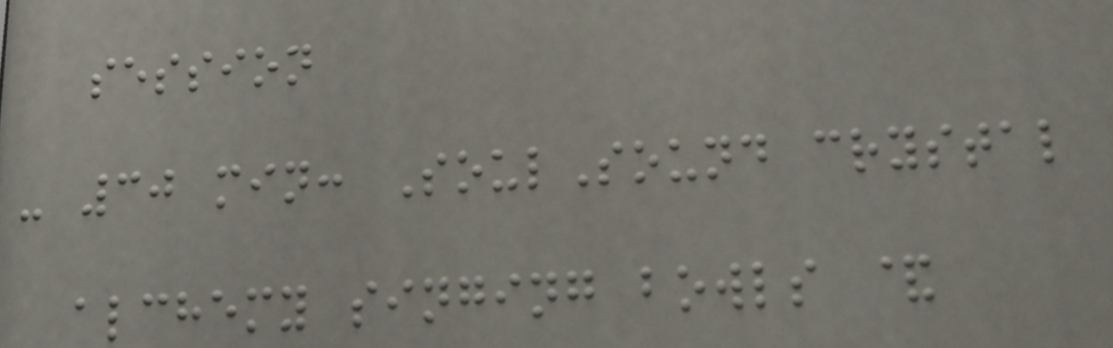session
- 30 min: SoulSound crystal
alchemy singing bowls &
